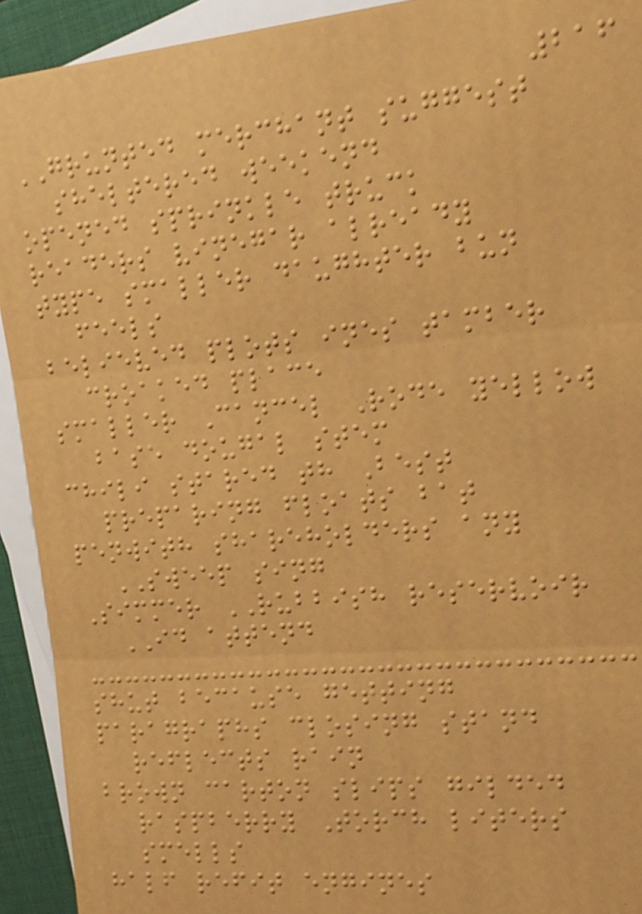216
GRUNTED merchant suggest
sheltered weekend
opened sprinkle truck
readers vinegar already
type smaller daughter bun
feels
believed plots ines tamber
croaked place
smaller Cancel Rode yellow
base dougal stem
chili stared th Best
preparing floats bat
penwith shareholders any
SWEEP sing
Simmer RUBBISH reservoir
ID attend
shut because getting
paragraphs closing stand
reflects rain
brown carton slips gilded
raspberry Torch liters
smells
half refit engines
